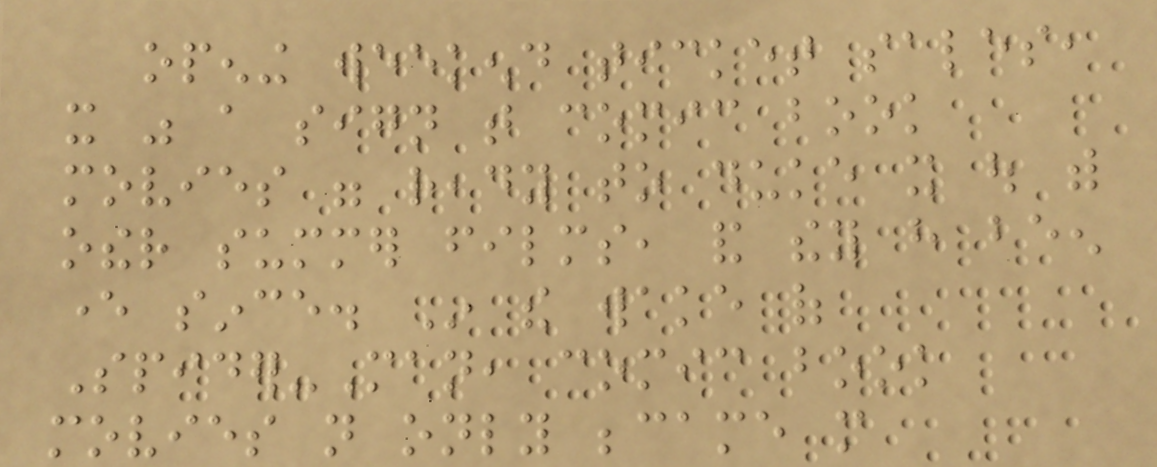opening weekend ticket sales,
it was a sign that comic book
movies were ready to duke it out with
other summer films, and they have been
ever since. In the wake of
Spider-Man, comic book
movies not only became more
